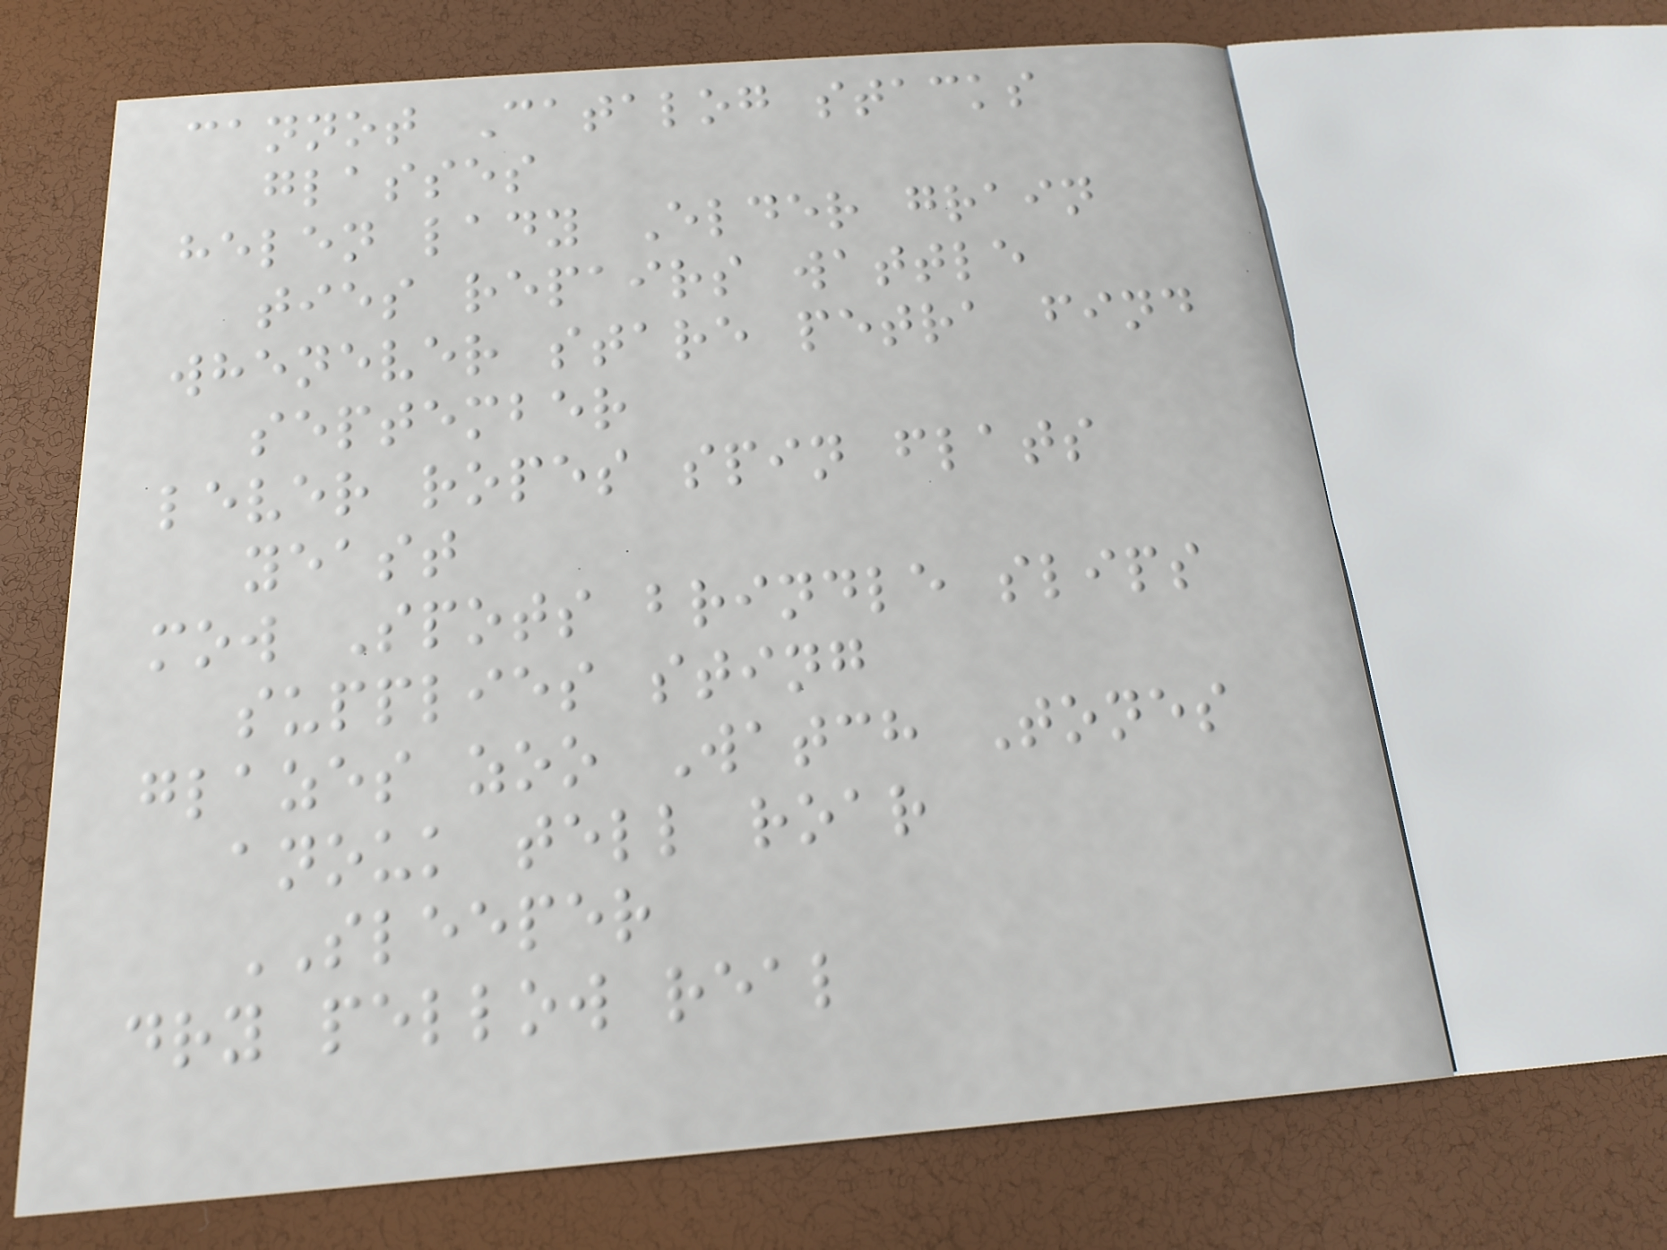cannot Catalog stacks
glasses
helen lady Elder grain
ties repairs wattle
whenever stare petra find
september
lever ropes spin flats
yeast
mow Spots brindle slips
supplies sting
glazes zoo Watch Tones
anouk tell roar
SLEEPER
dry pellow real
